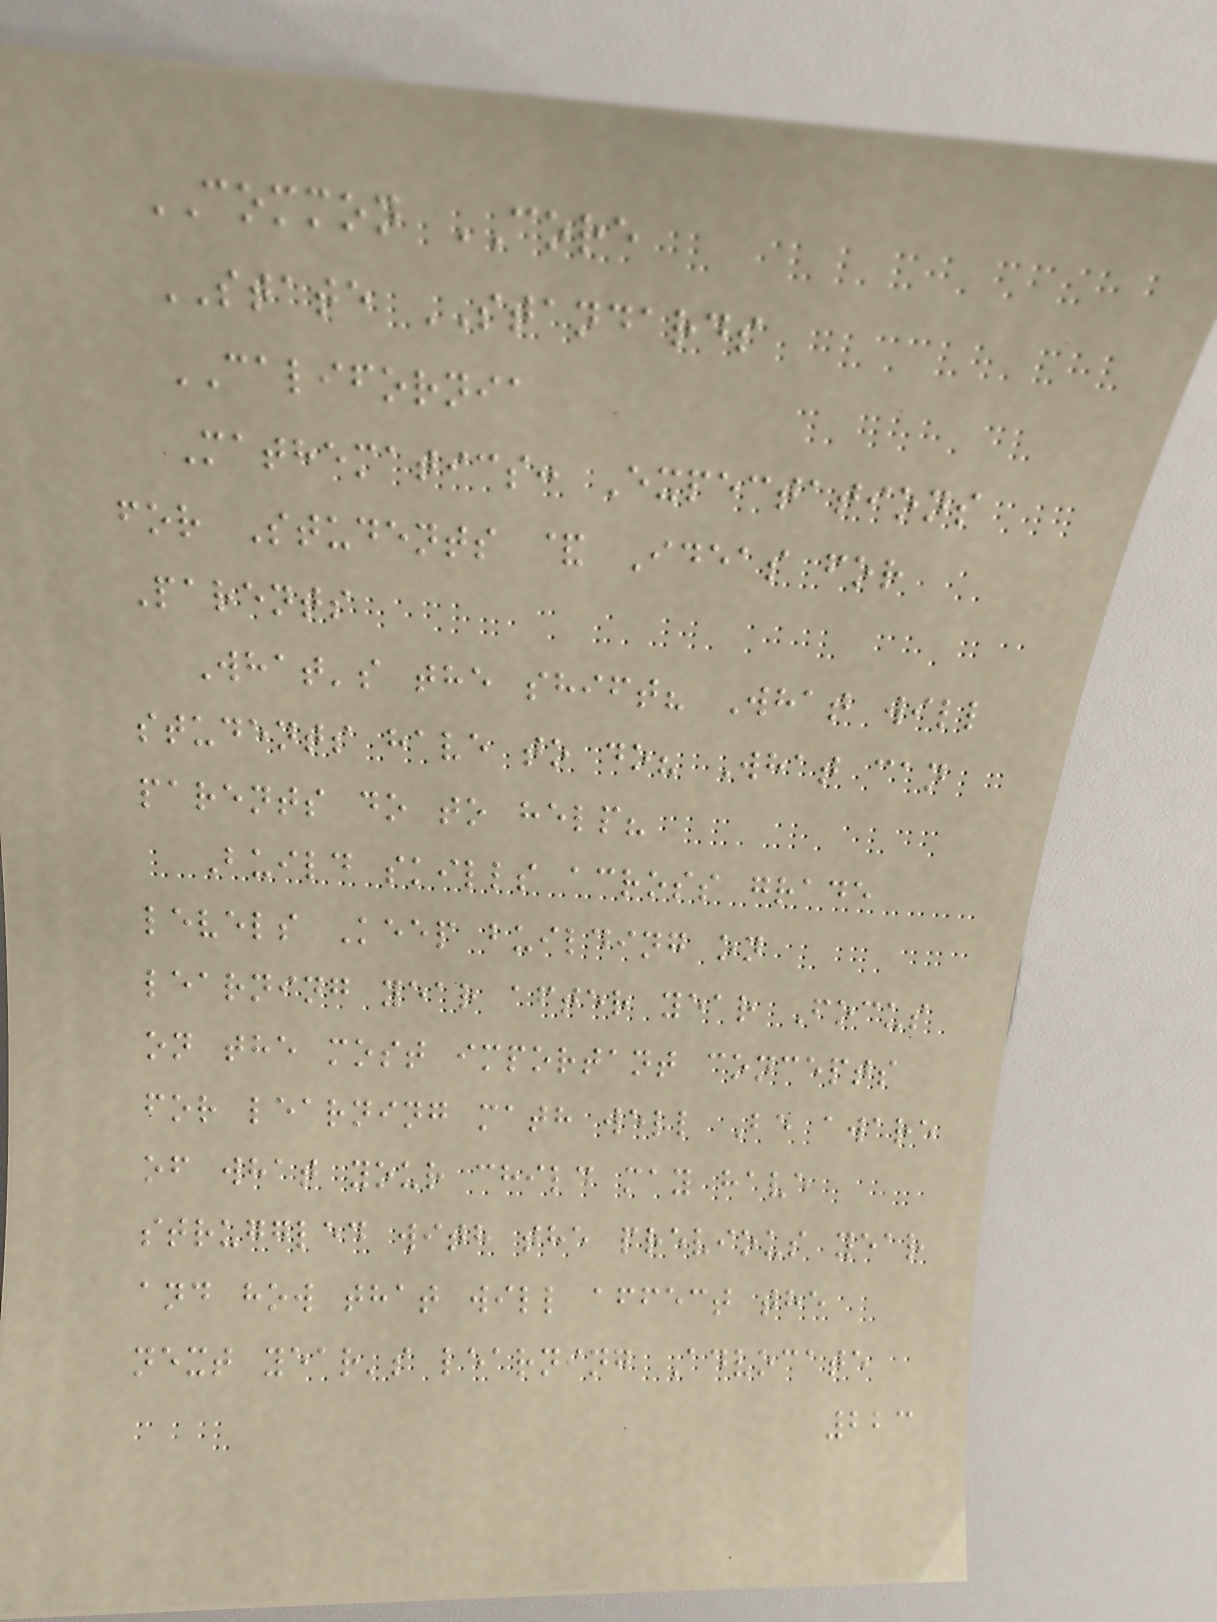COMMON CORE
STATE STANDARDS
CALIFORNIA
Mathematics: Expectations
for Students & Ideas for
Parents
What's the shift? What will
students have to do? What can
parents do to help?
Build skills across grade
levels Keep building on
learning year after year Focus
on the most important concepts
for learning math well Be aware
of what your child may have
struggled with the previous year
and how that will affect the
next year's learning Advocate
223
